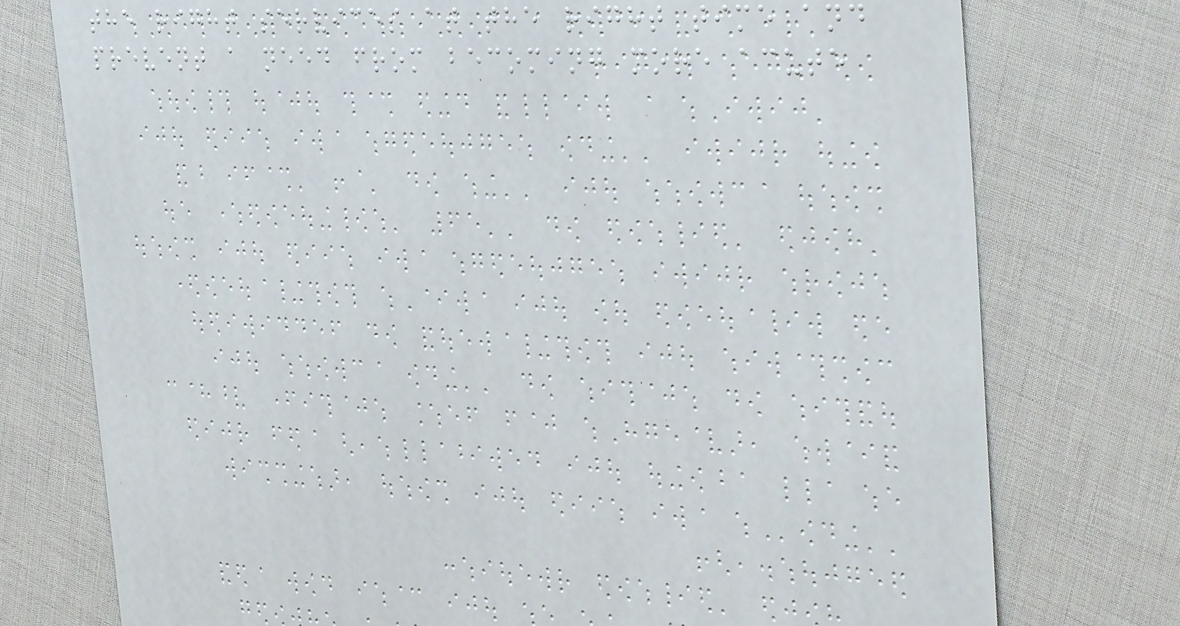the right services at the right time and
prevent a need from becoming more acute
